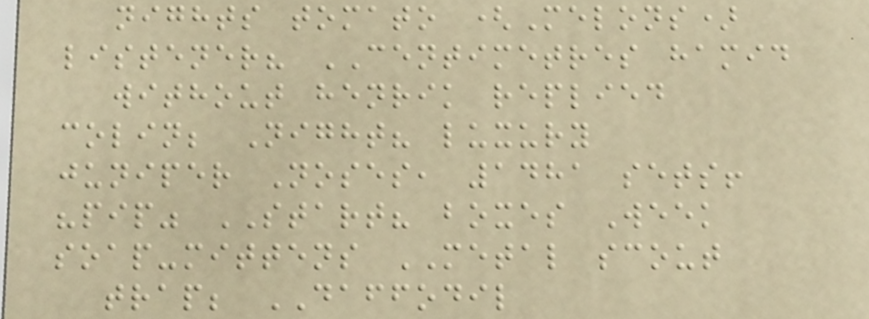nights tomato (Melons)
listener? CENTIMETRES hamid
without henrik replied
colin; Night? luxury
juniper Noses, 1481 sets!
"pip" START? boxes Week
soap-mittens METAL scout
trap; DAFFODIL
